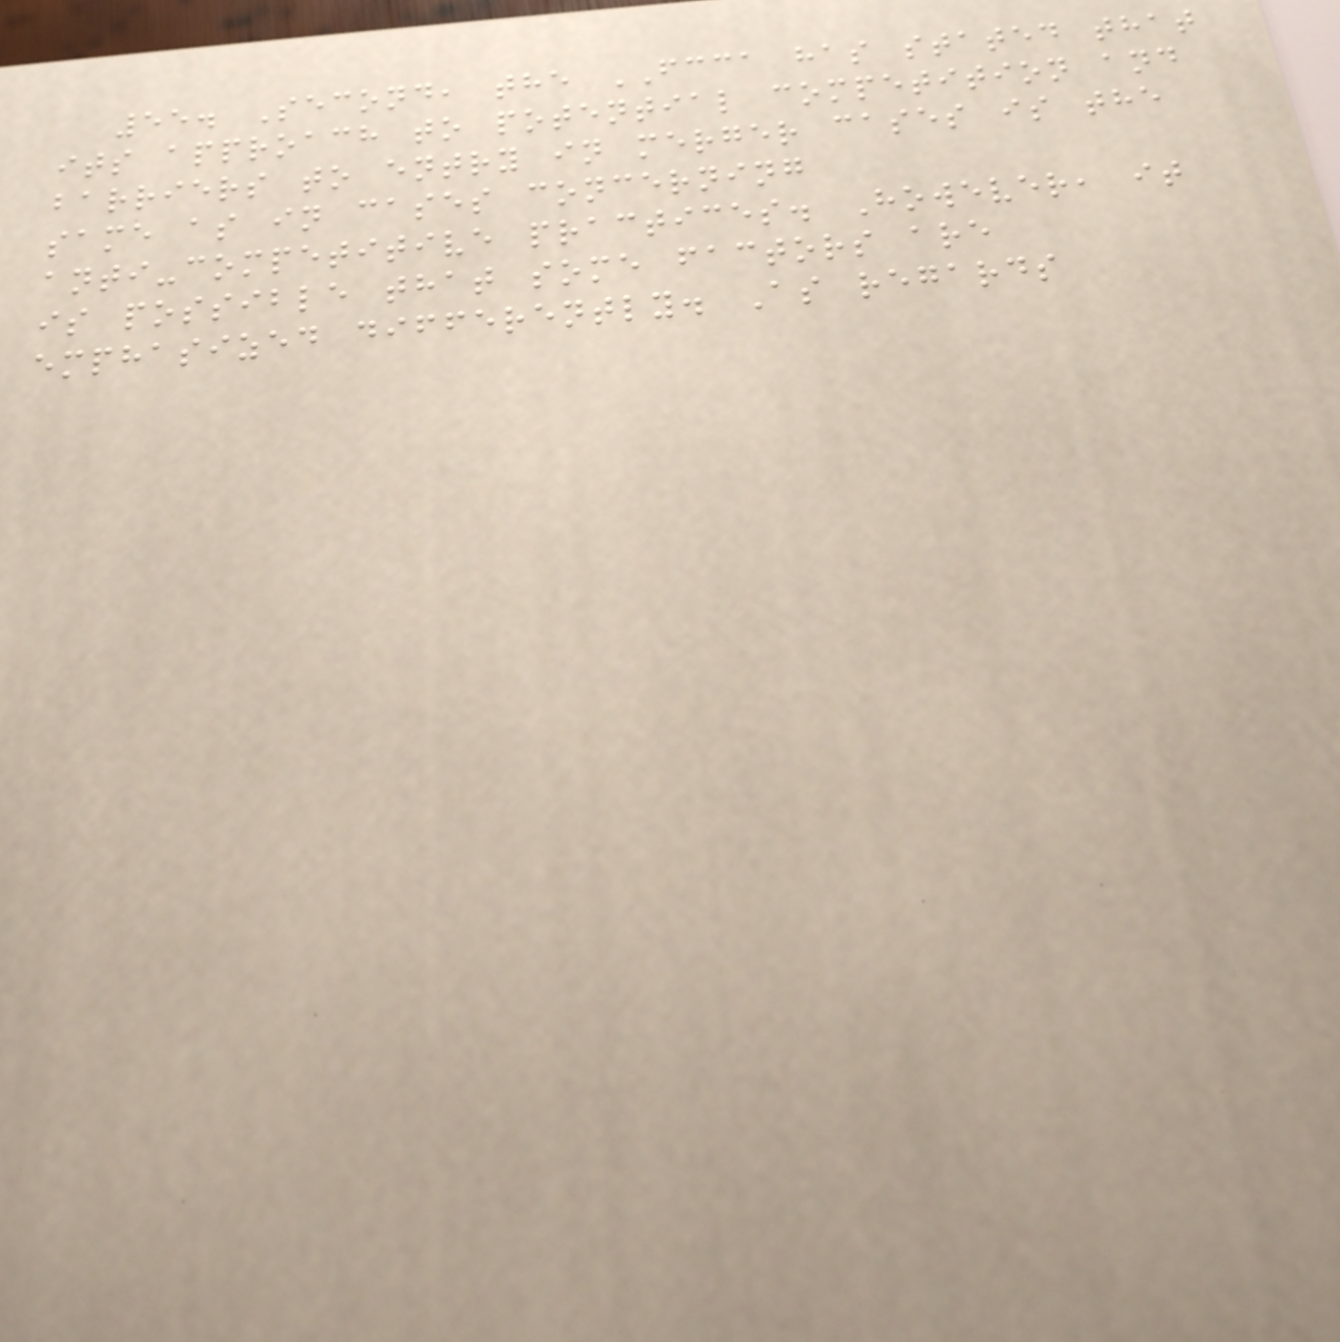55. Second, the FCCA has stated that
its approach to potential competition and
barriers to entry in merger cases is the
same as in cases concerning
anti-competitive practices. However, it
is possible that some factors are
emphasized differently. As regards
